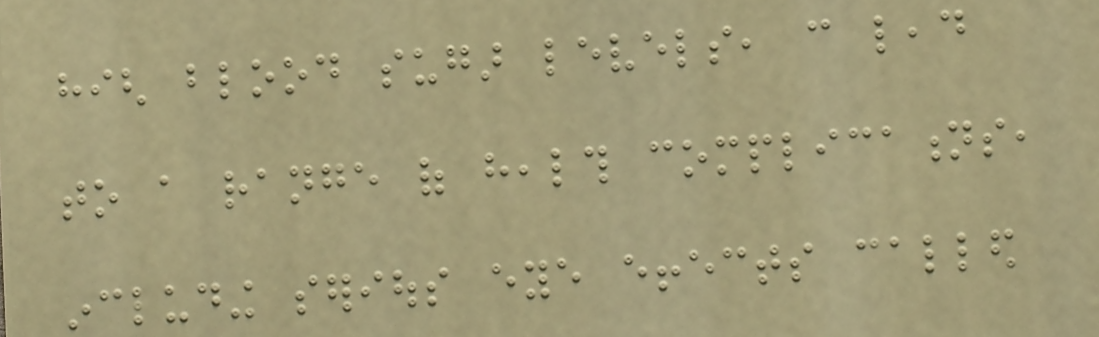high blood sugar levels, can lead
to a range of health complications,
including serious eye effects called
